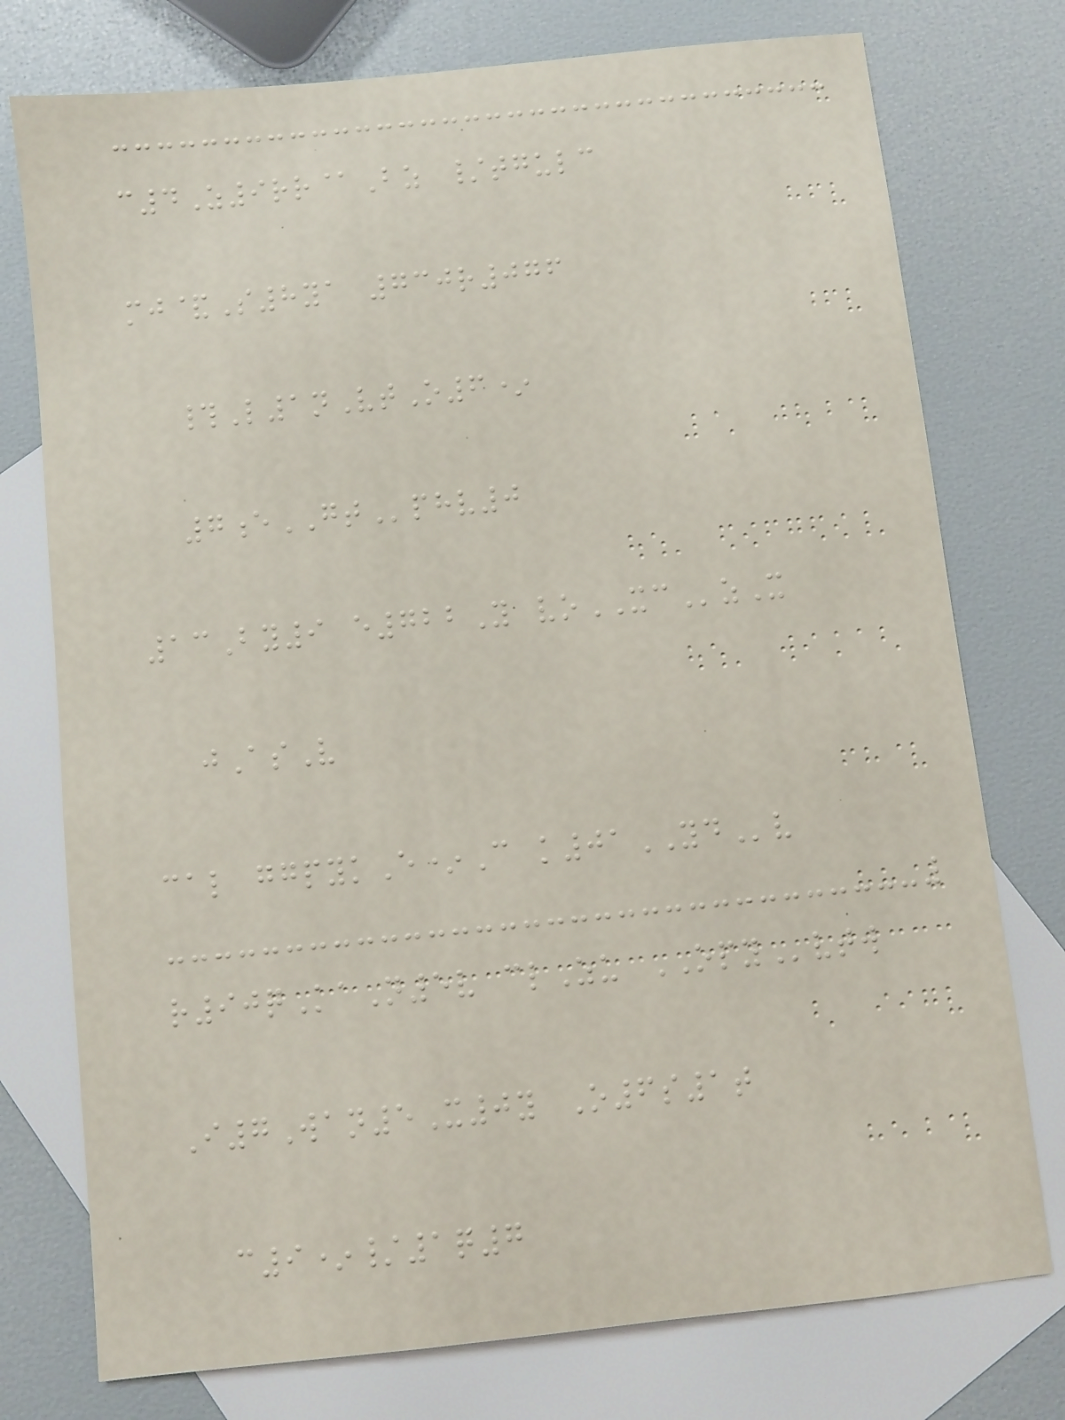c4Z9rr@Bz /tgulc
mj&S8ya 730r076
#L1nVtO6*
7eGTphv0
13By9 e722Y voXCzX
jAsV
cal ggpykE*C k01YDv
r90qKaN5v clZu OPYvtw
I7Wan5X0y O6s1t
c9*/1q7
